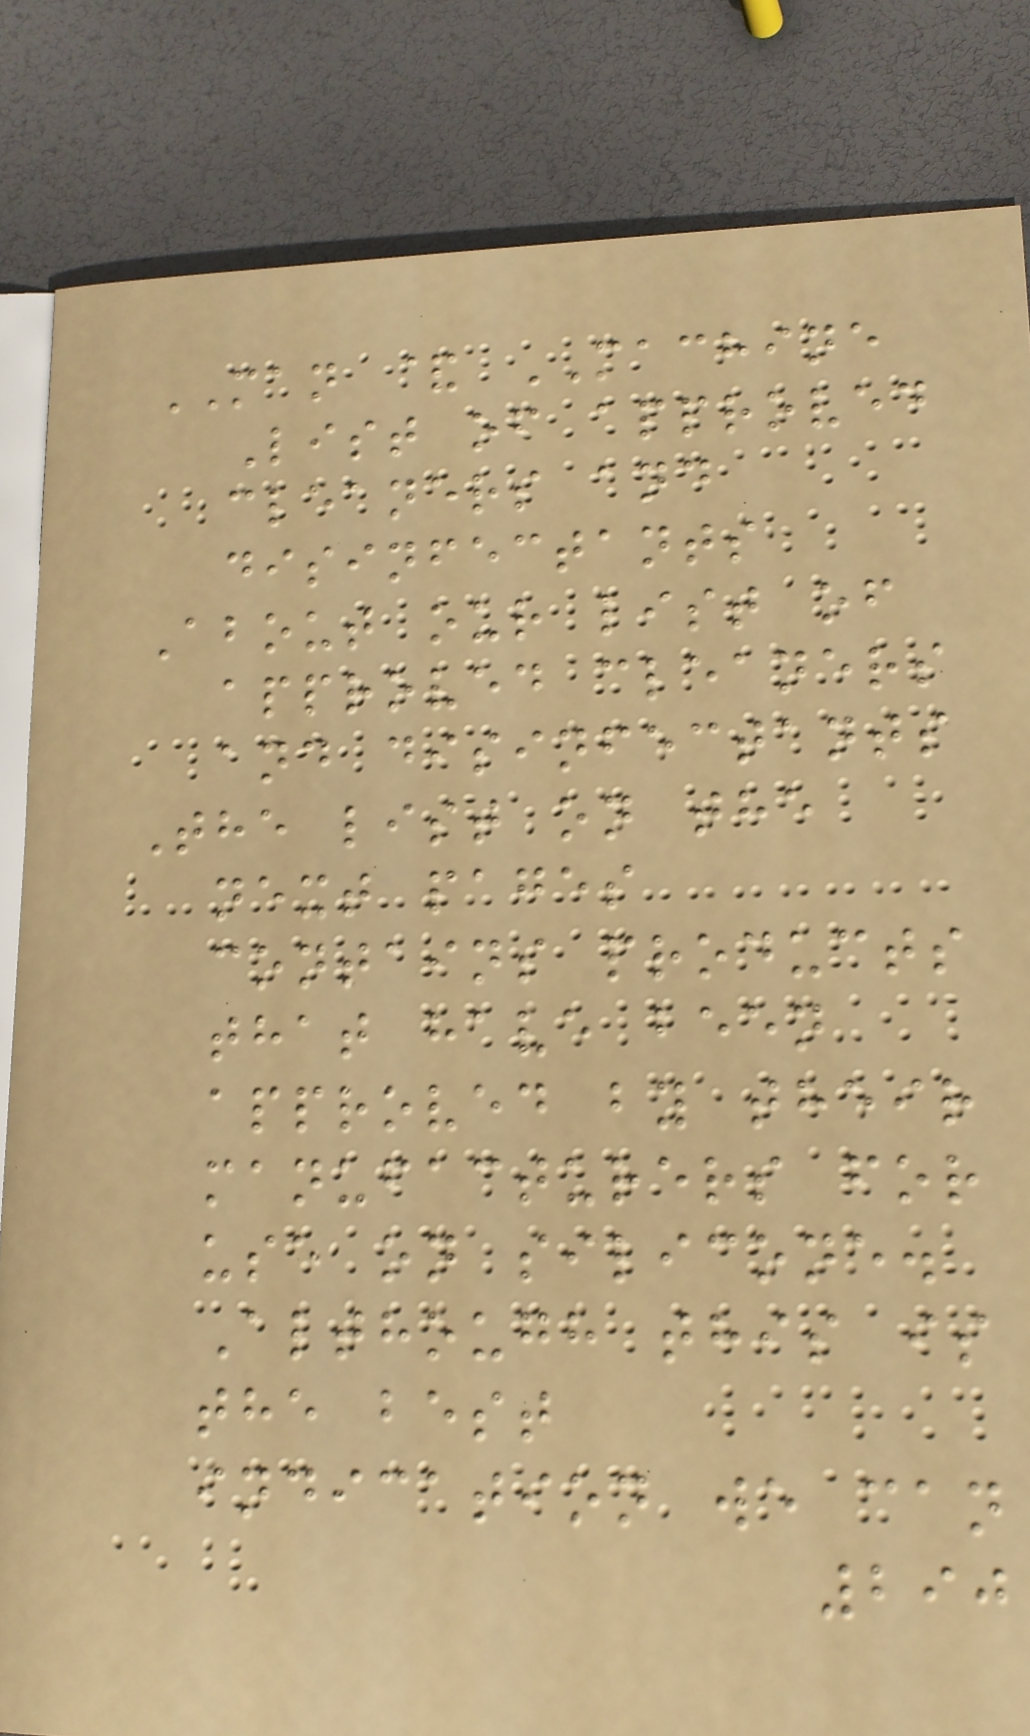MAN & MACHINE
List of approved
cleaners and
disinfectants
About our list of
approved cleaners
and disinfectants
The list on the
next pages
contains products
that have been
approved by their
manufacturers for
use on silicone.
Although this is
the best
indication we can
290
